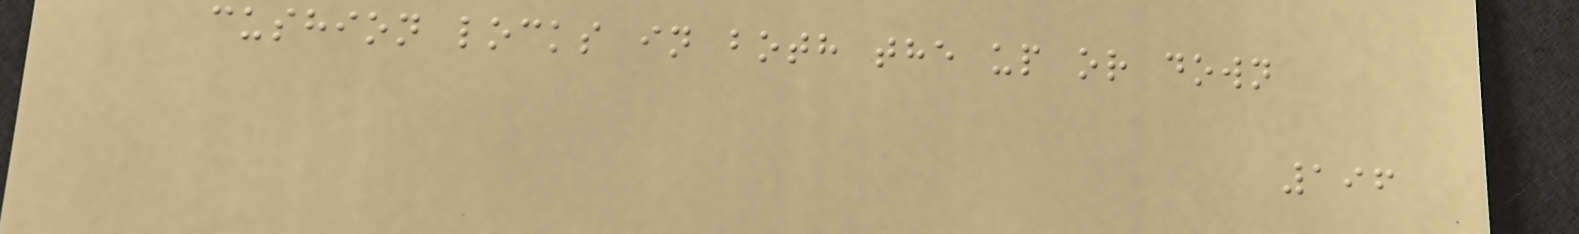cushion locks in both the up or down
196
